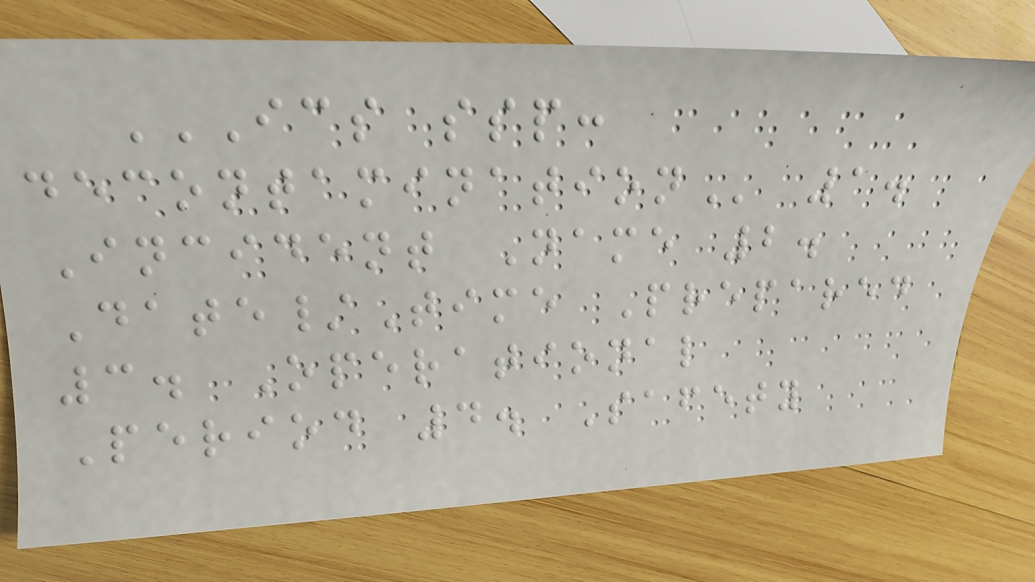ICS SSP:
DECONTAMINATION 1.
Incident Name 2.
Date/Time Prepared
3. Operational
Period 4. Safety
